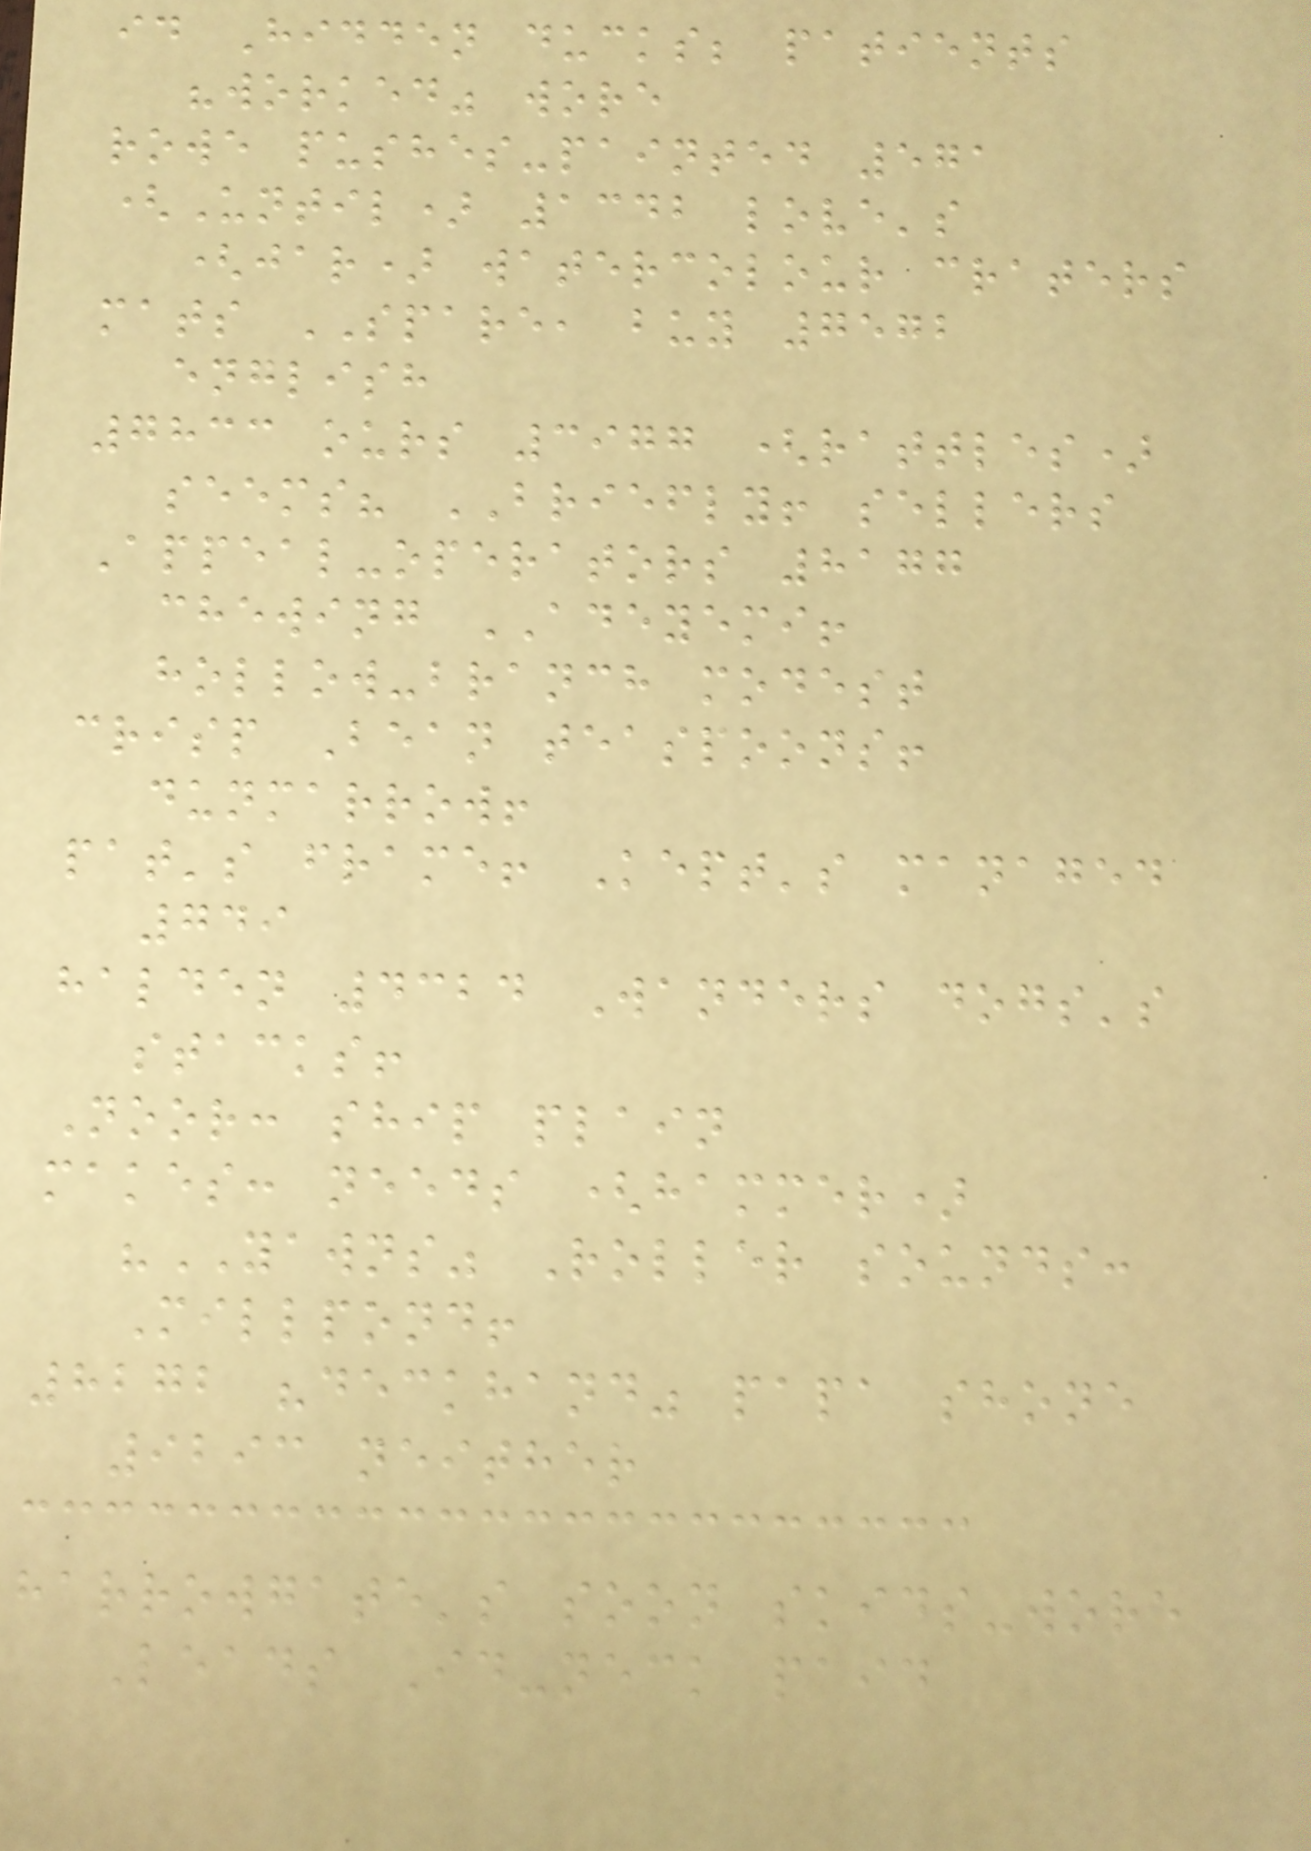id Hidden ducks; patients
"worked" wore
rowe pushes-painted 571
(Until) 1342 love's
(jar) watercolour craters
mats SPARE, buy 7572
english
7833 ours 3977 (rattles)
seems? BRIEFLY! sellers
Appeal-operators 8177
chewing ADEYEMI!
hollow-branch modest
crisp Bean teaspoons!
dunmarrow!
pat's frame! Kept's managed
749
halden 4324 Wanders dogs's
stacks!
Noor: ship plain
makes: needs (hammer)
"YAWNS" Roller sounds:
Millpond!
8272 "deckhand" papa shone
9293 neither
harrowgate's soon skids-wore
Leads Id-neck paid
